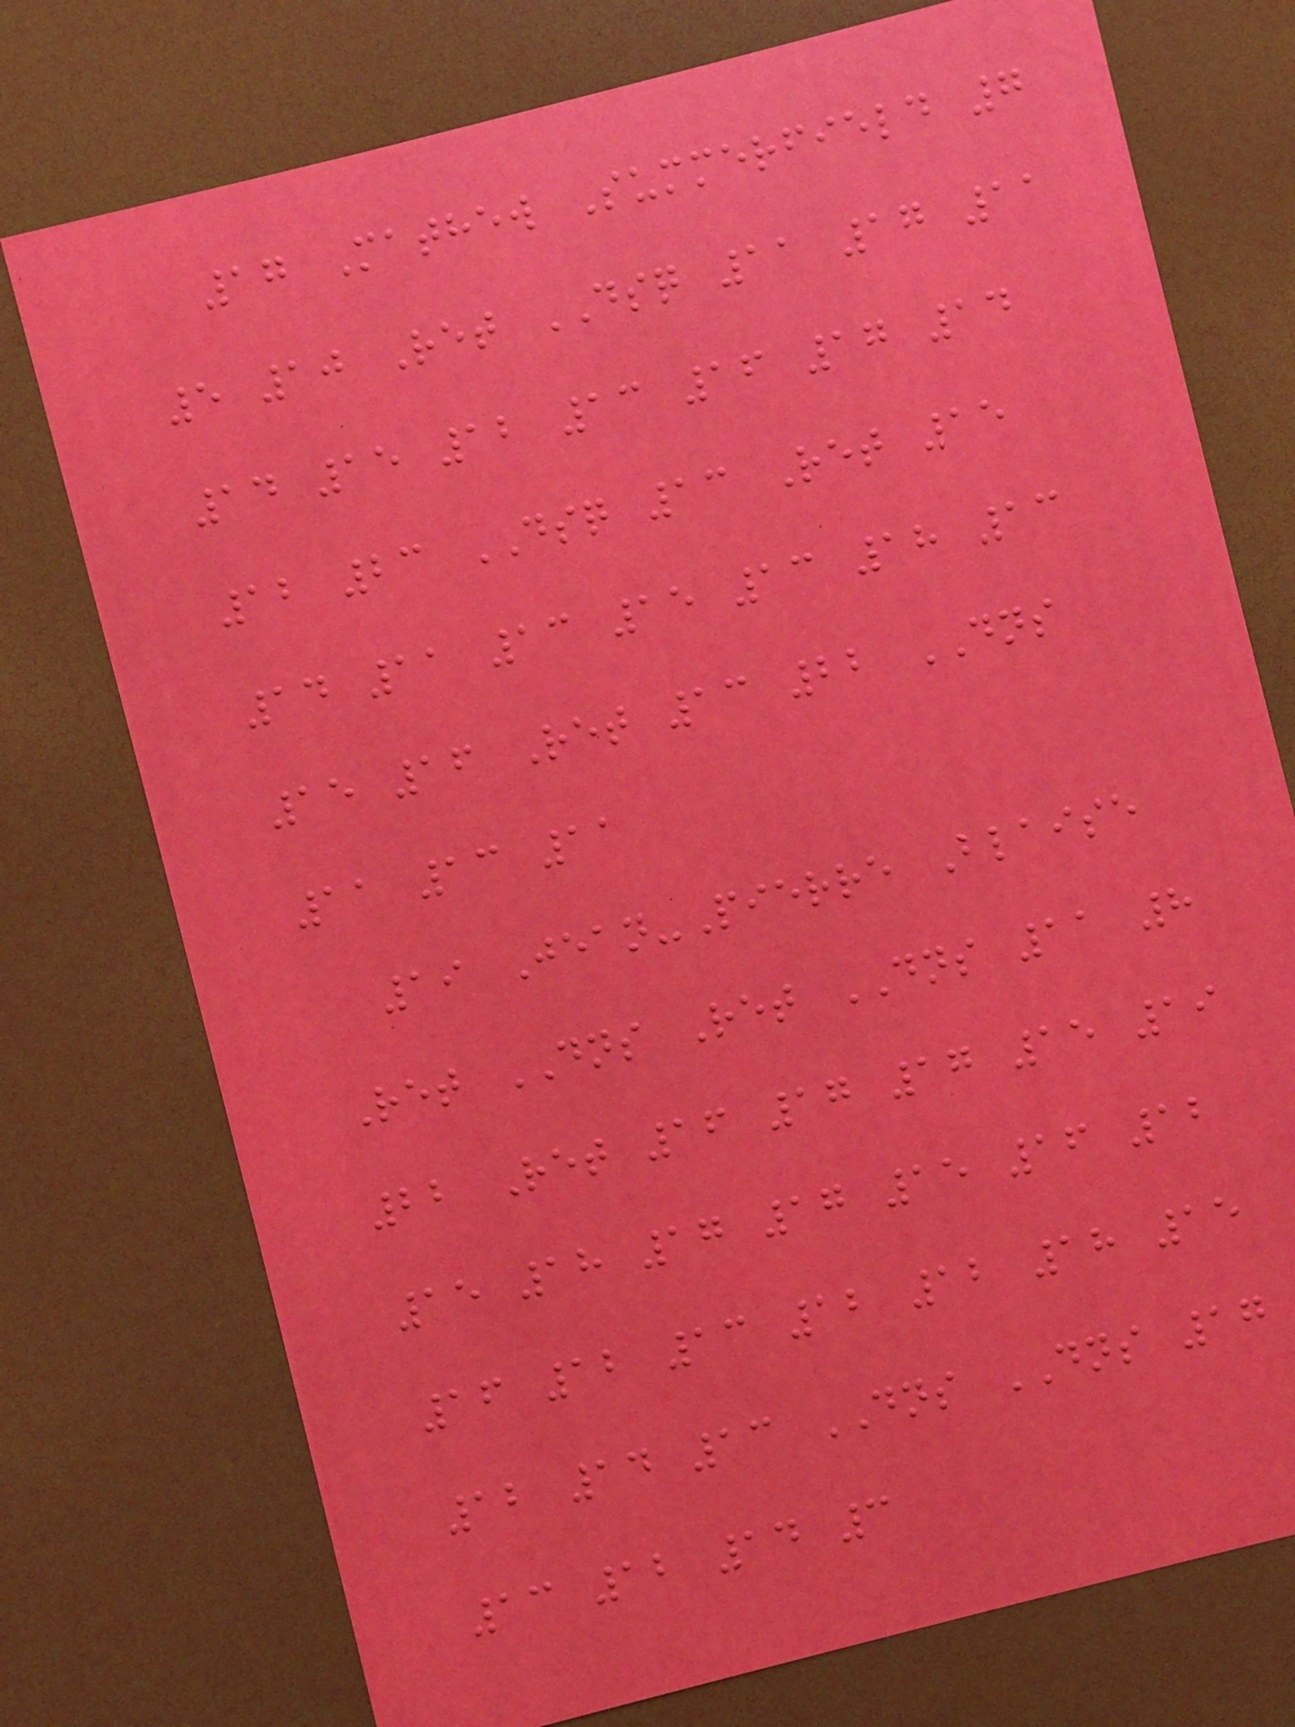17 Mathew Summerfield 7
5 10 Ret DSQ 11 17 11
14 15 12 13 16 17 14
12 23 DSQ 13 Ret 15
14 11 13 15 13 18 13
15 16 Ret 13 22 DNS
11 13 11
19 Jean-Pierre Blaise
Ret DNS Ret DNS 11 8
22 Ret 16 17 17 15 19
15 18 17 17 15 16 12
16 12 13 12 12 18 15
12 14 13 DNS DNS 17
13 12 14 3
